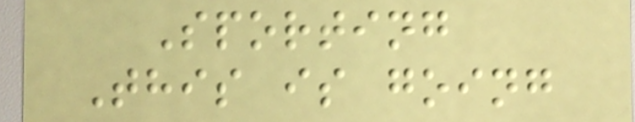Sporting
This is going
